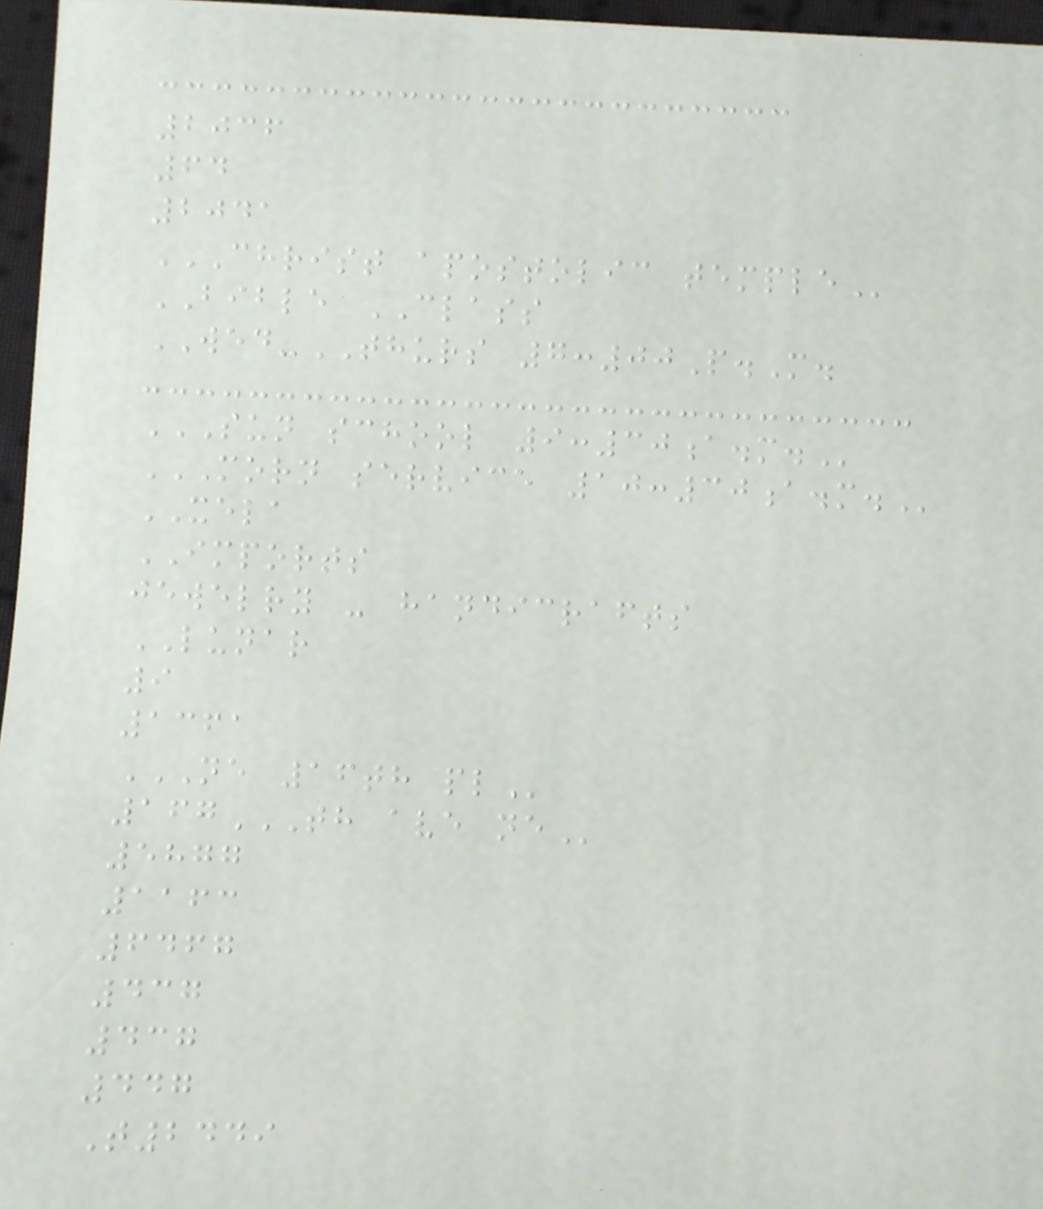2036
64
2041
CHRIST APOSTOLIC TEMPLE
BIBLE CLASS
WED-THURS 7:00P.M.
SUN SCHOOL 9:30A.M.
MORN SERVICE 10:30A.M.
XELA
IMPORTS
jewelry - handicrafts
LUNAR
9
1361
NE 16TH PL
167TH AVE NE
5877
1163
6467
437
437
447
T2449
